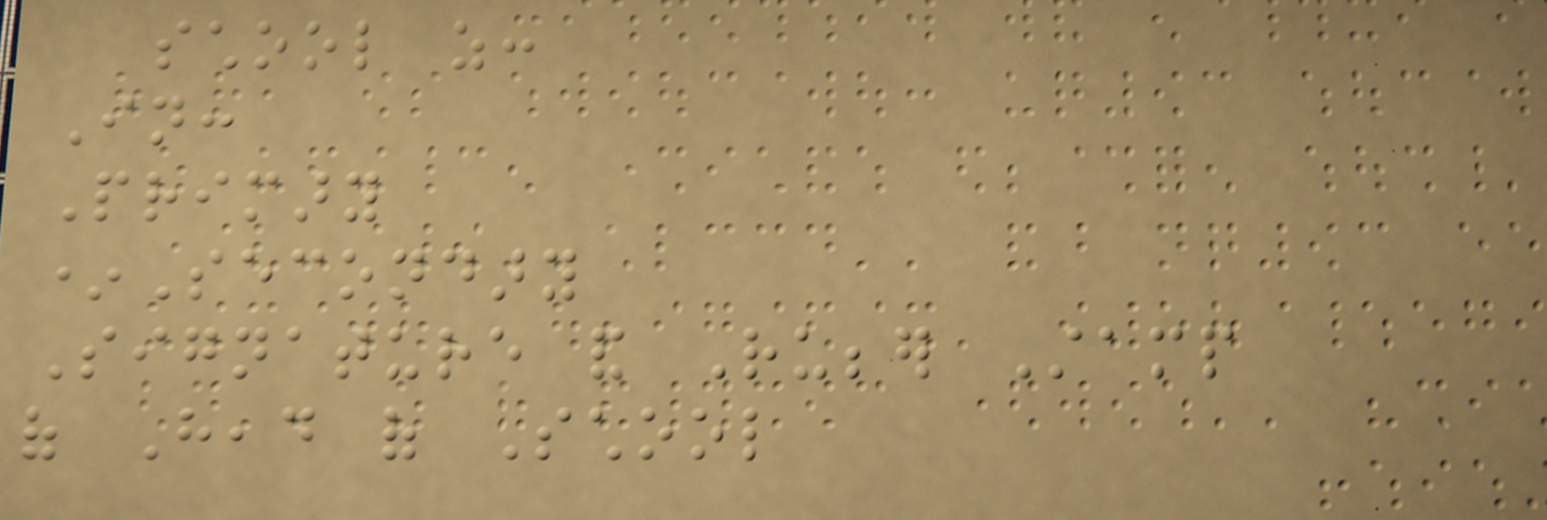school as:
In:
Primary
*Secondary
Signature and Rubber Stamp
of Head of School
